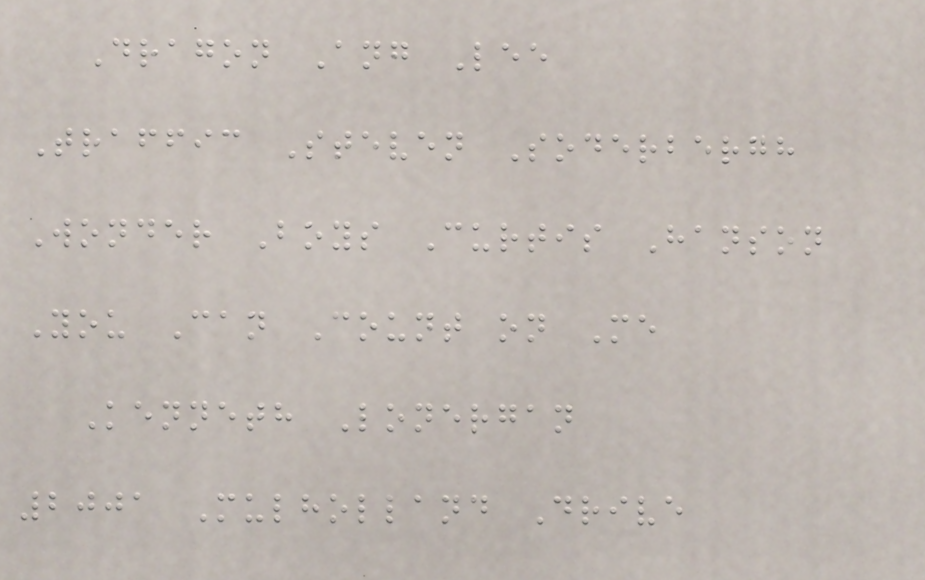Dragon Ang Lee
Traffic Steven Soderbergh
Wonder Boys Curtis Hanson
You Can Count on Me
Kenneth Lonergan
2001 Mulholland Drive
